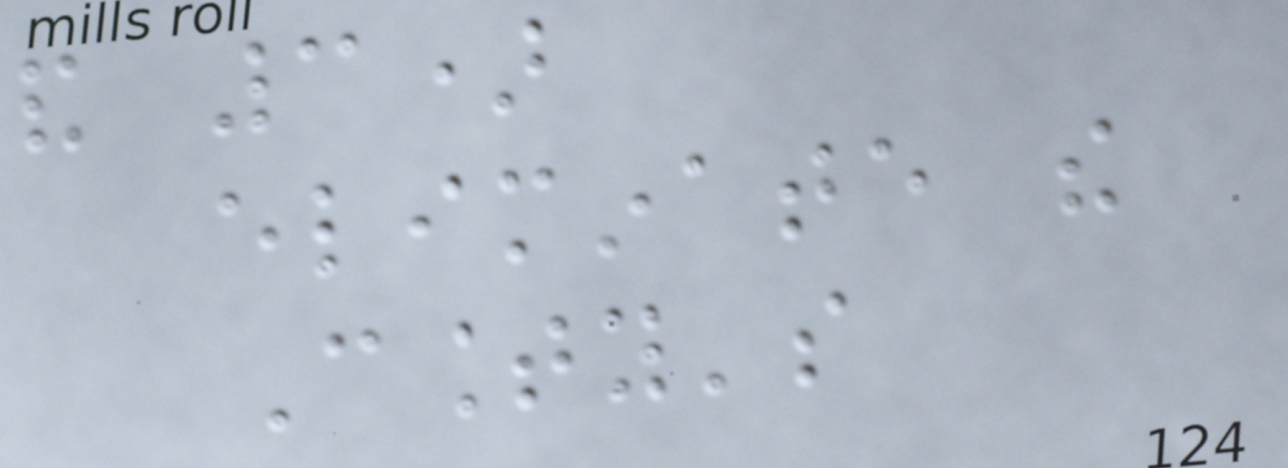and 3)
eliminate the
County's
